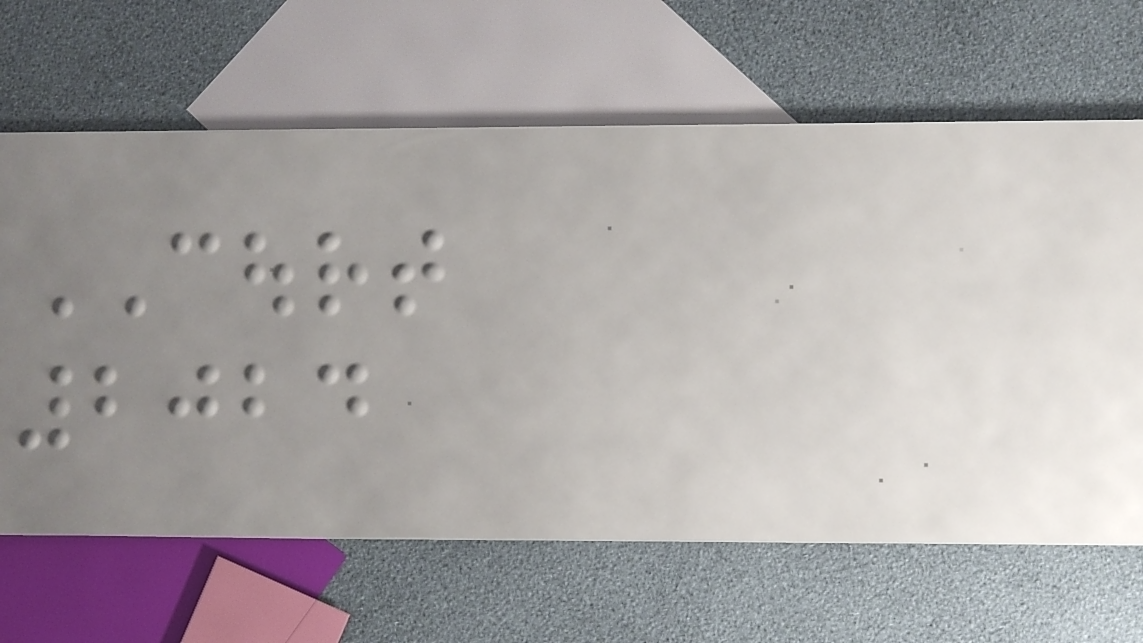COURT
2024
